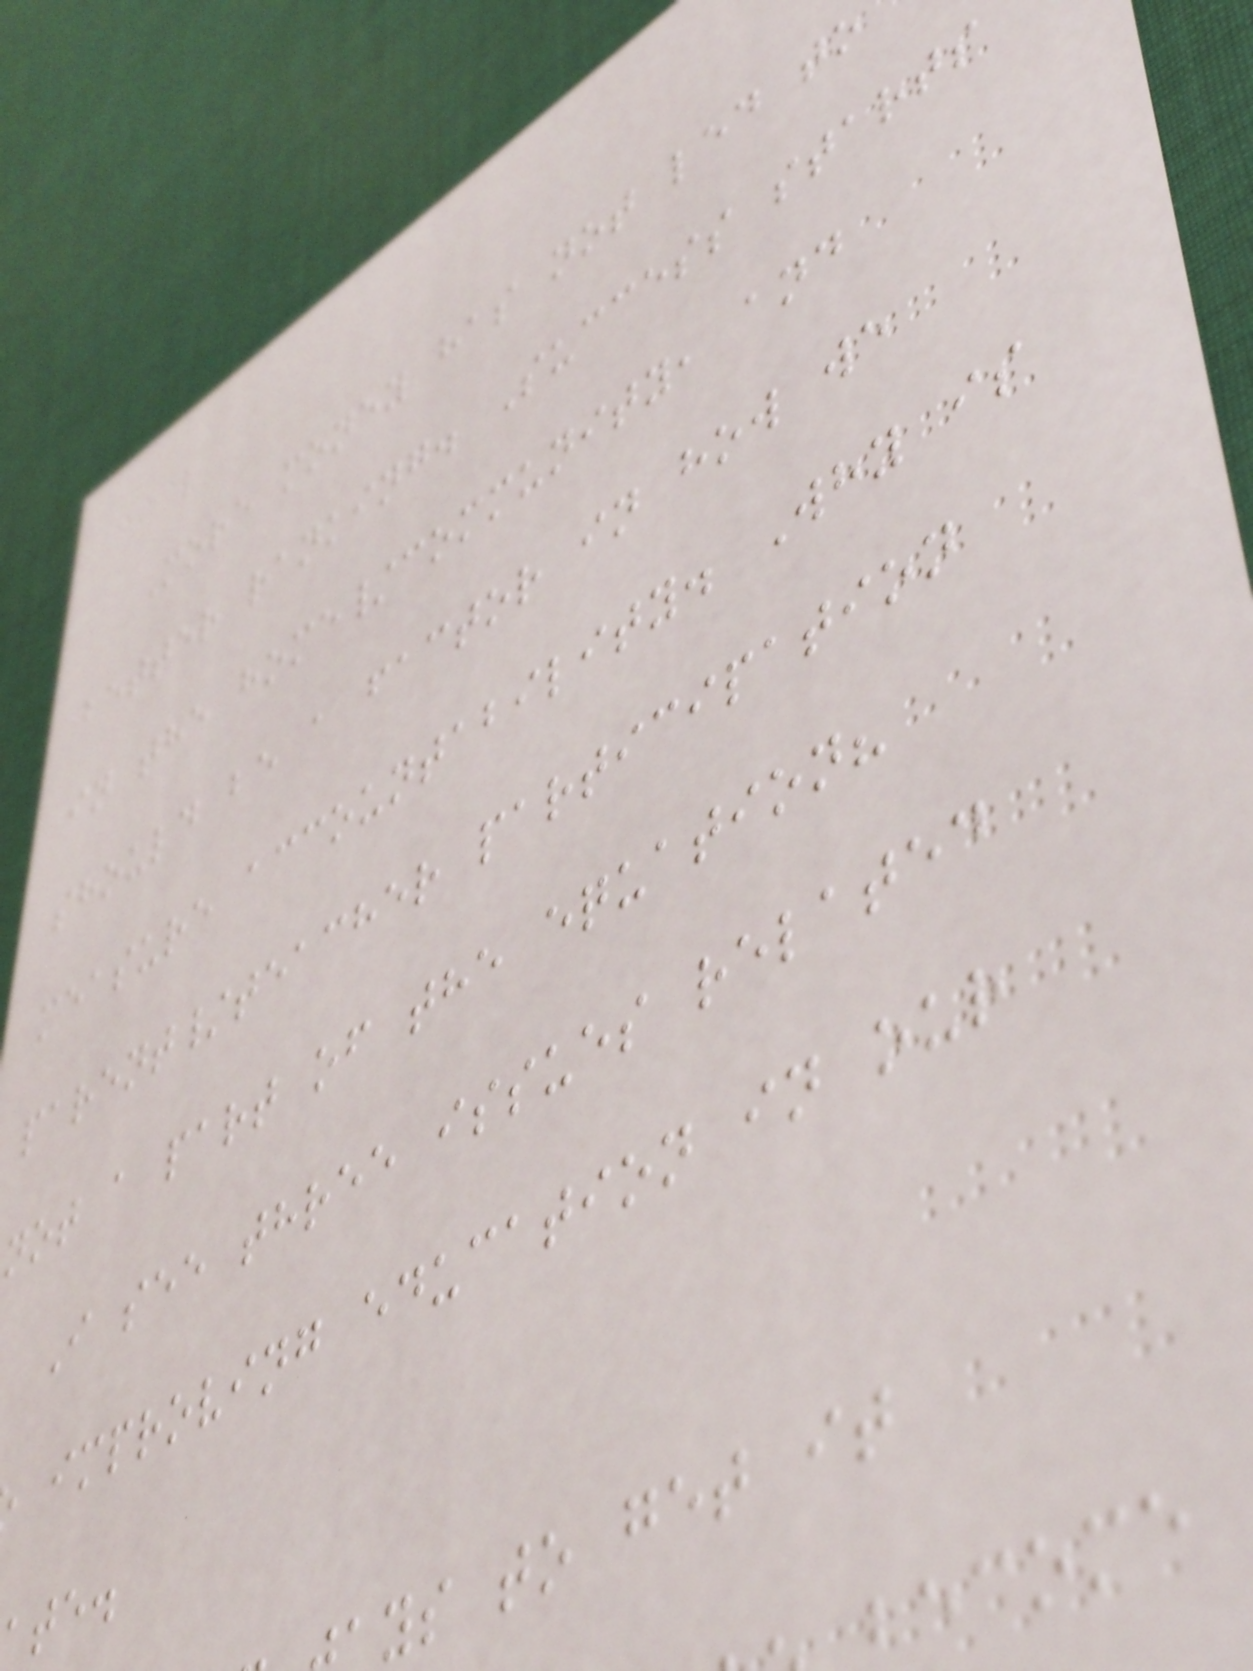More money has not led to
better ranking. Success starts
in the home/community, and
should be a factor in how we
measure accountability. Why is
parent/teacher participation
not a part of the equation?
I see three issues related
improving education in our
ate.
ys to get it
